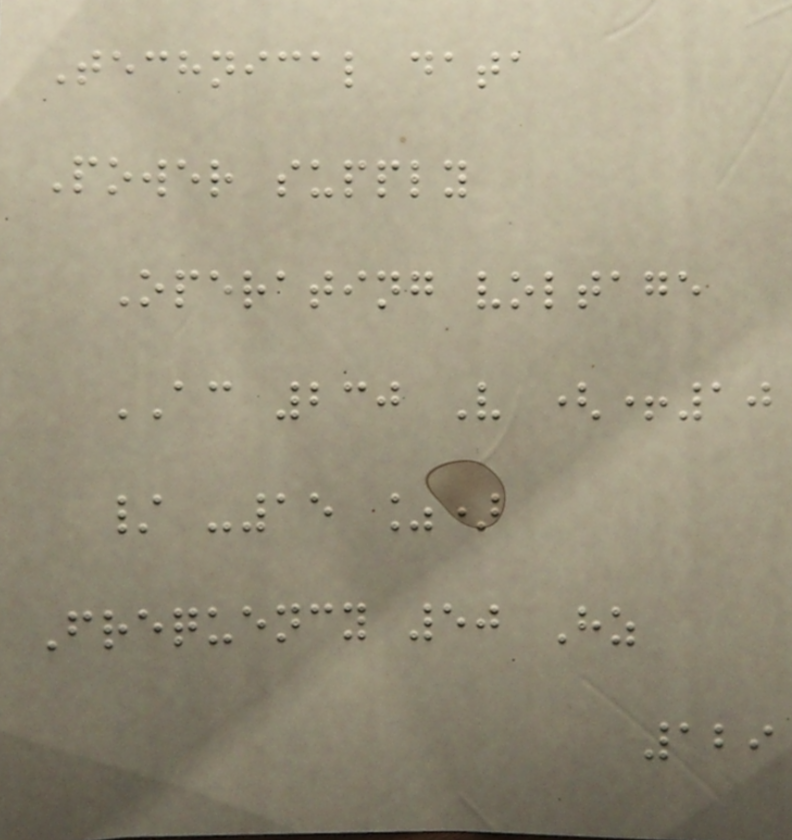Technical data
Power supply
Operating voltage
AC 230 V (+10
/ -15 %)
Frequency 50 Hz
129
